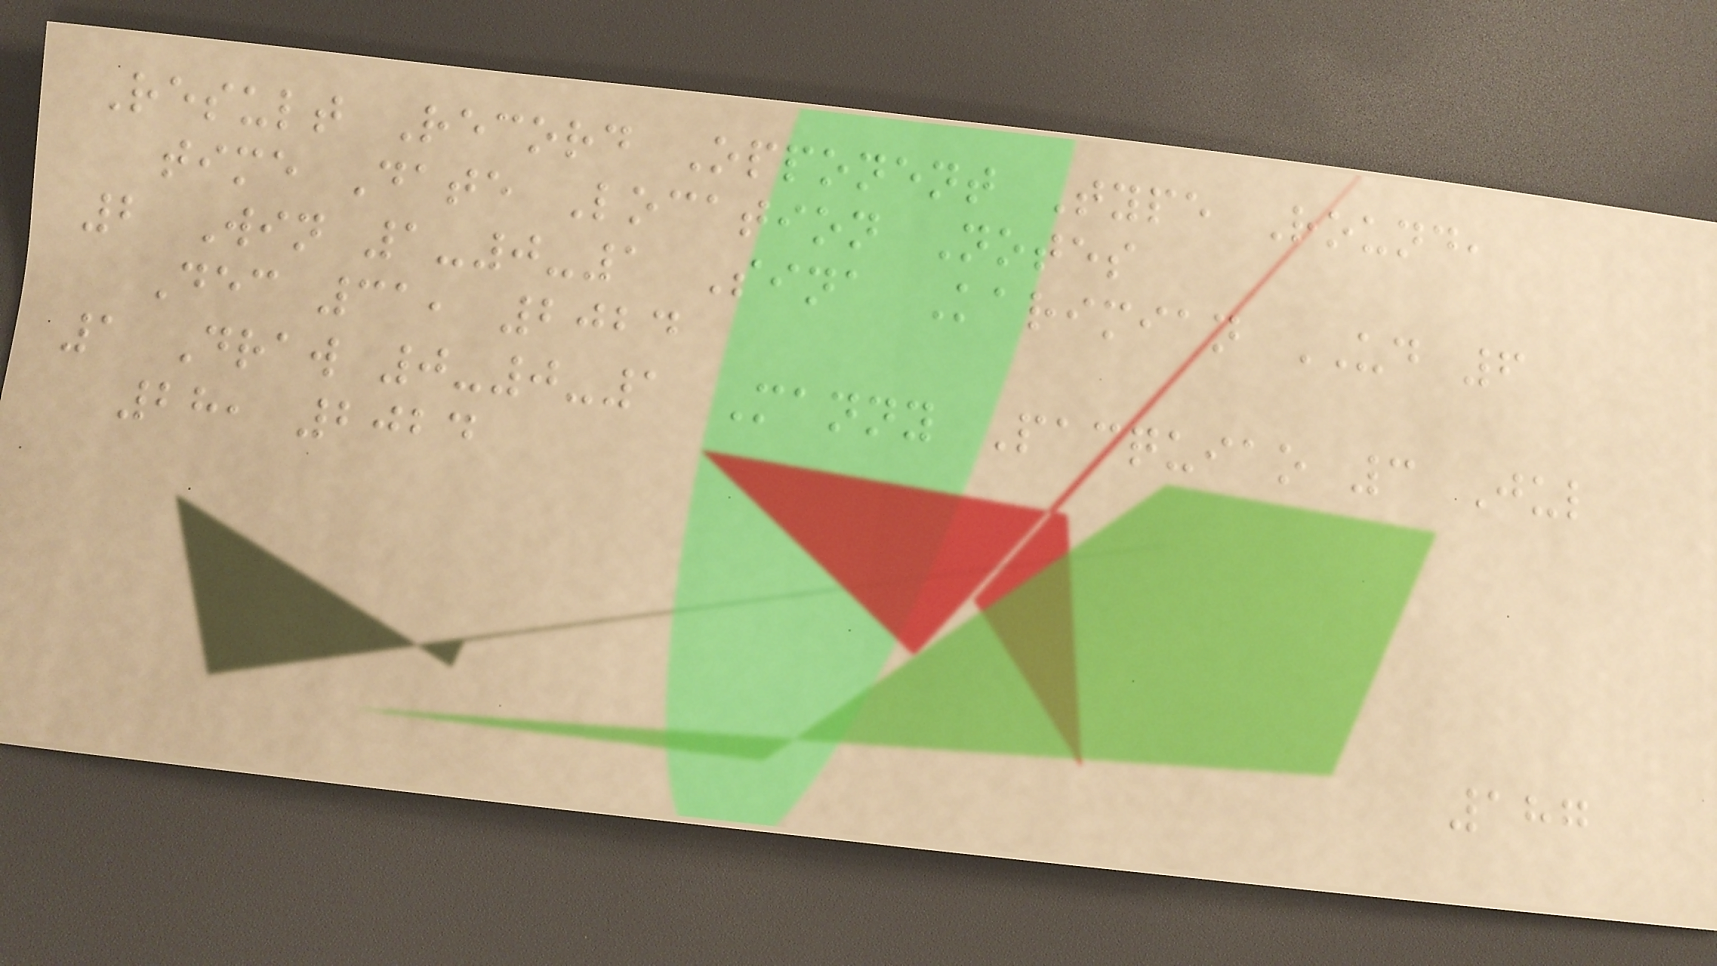Result Record Opponent Type Round,
time Date Location Notes
2 Win 1-0-1 Sina Karimian UD 6
Dec 31, 2024
1 Draw 0-0-1 Manny Pacquiao 3 Jul
28, 2024
187
